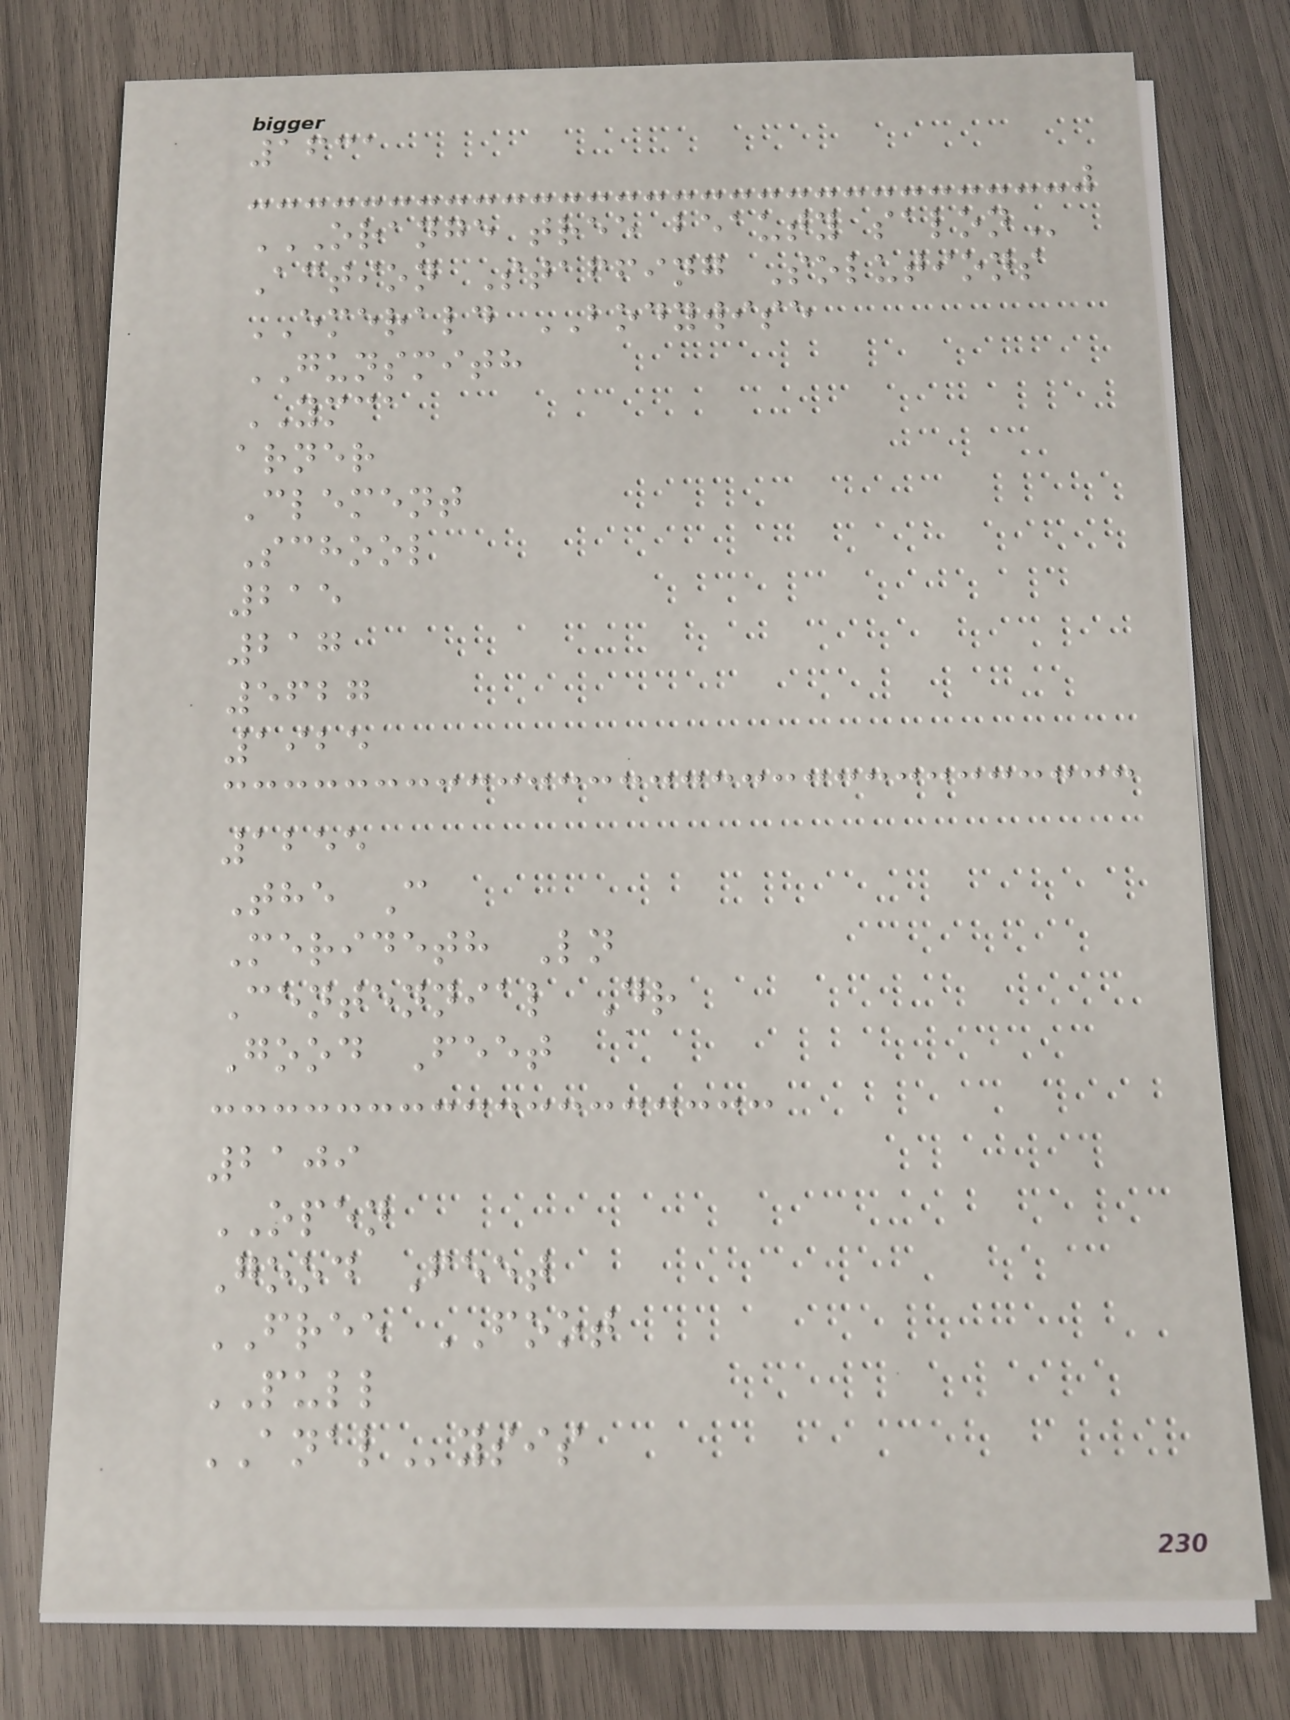1631
ORANGE TREE BEAUTY SALON
Action Staffing Solutions
EMERALD BODYWISE
GUNSMITH
YMCA
arner
Clement
School
215
217
5627
1925
1255
The C
Merideth Ln
Centennial Dr
Good Feet
2109
OPEN
Good Feet
FREE FOOT
PULL
ANALysis
